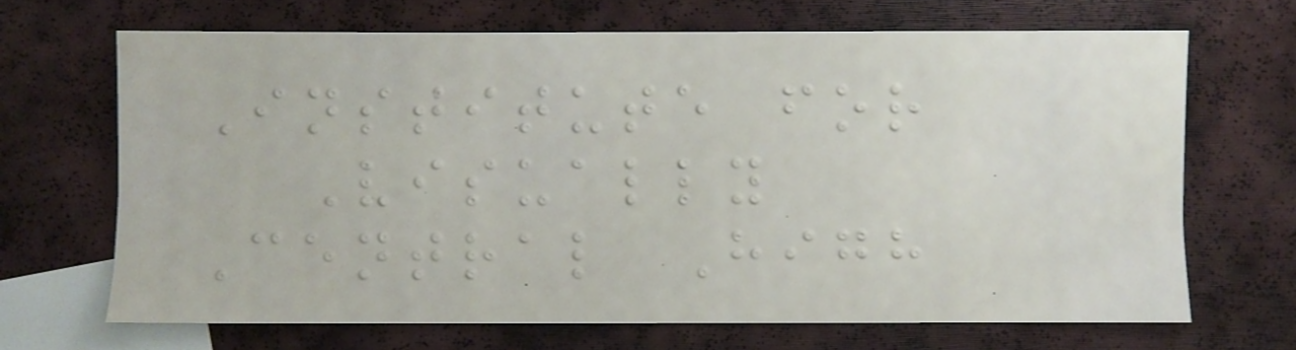Institute for
Visually
Central High
